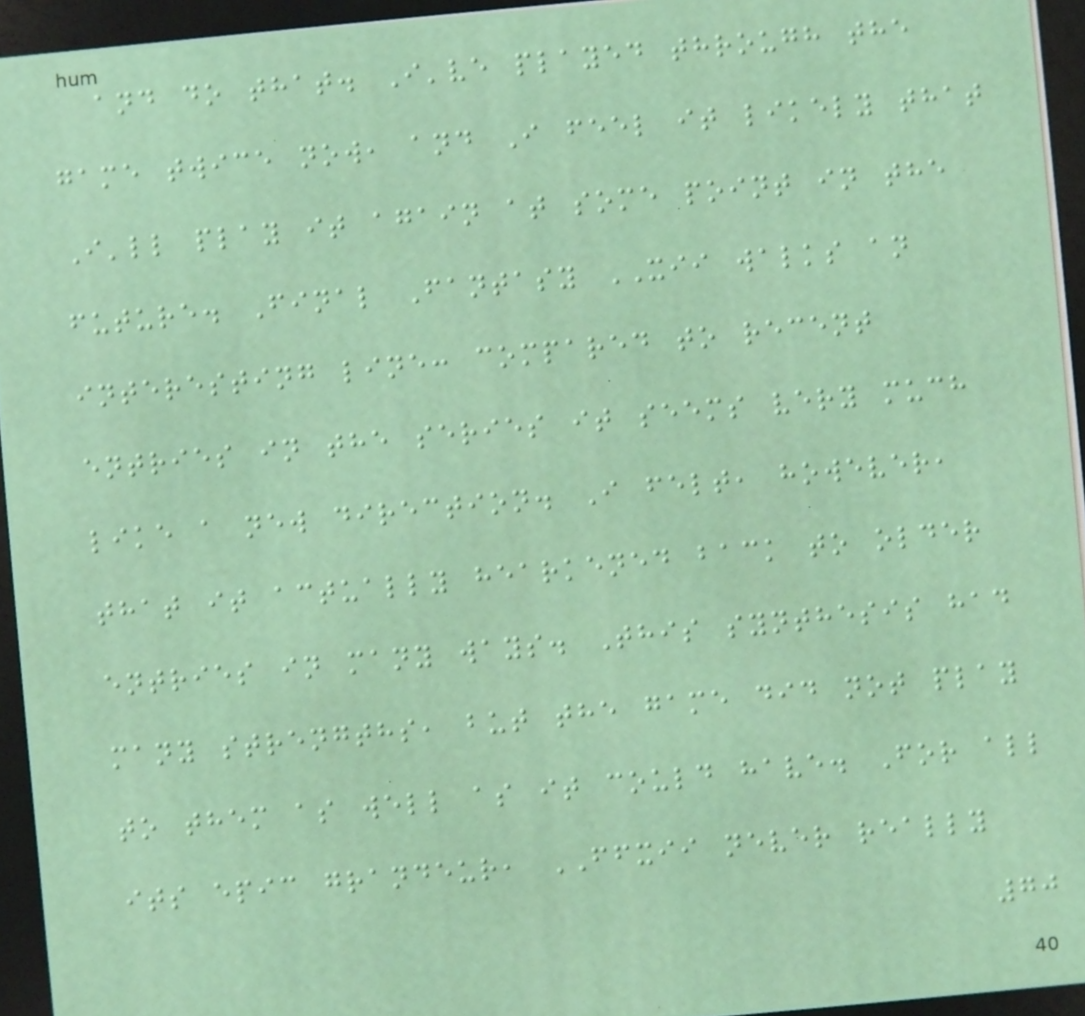and do that. I've played through the
game twice now, and I feel it likely that
I'll play it again at some point in the
future. Final Fantasy XII walks an
interesting line: compared to recent
entries in the series it seems very much
like a new direction. I felt, however,
that it actually hearkened back to older
entries in many ways. This synthesis had
many strengths, but the game did not play
to them as well as it could have. For all
its epic grandeur, FFXII never really
70
